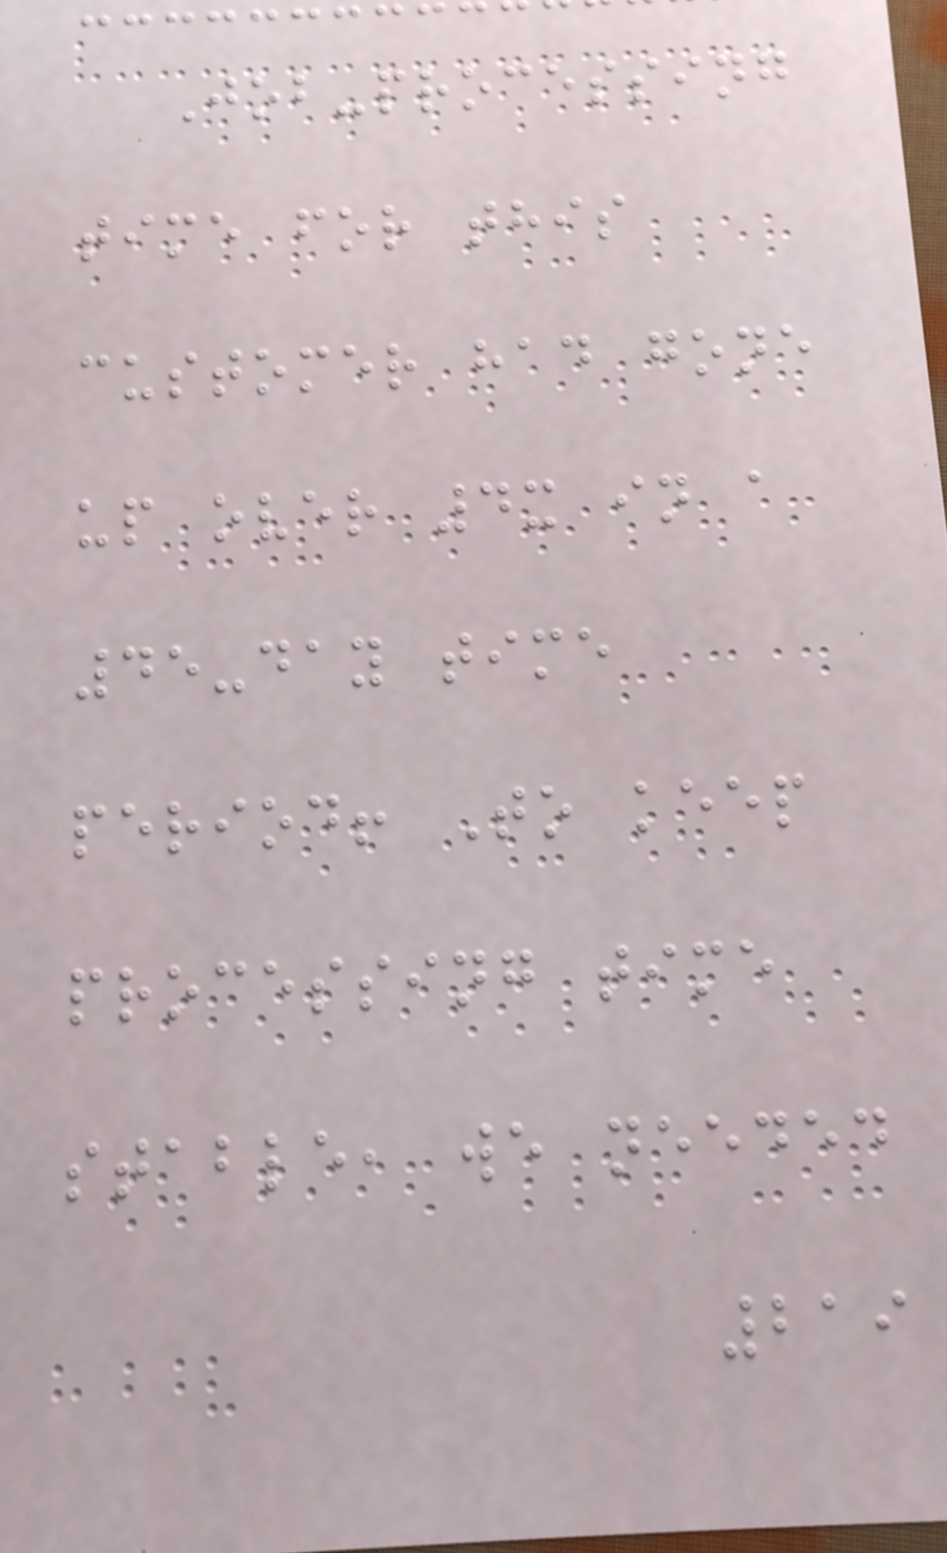Job-processing
time for this
customer had gone
up over 4x in a
45-day time
period! To keep
processing time
stable, we needed
219
